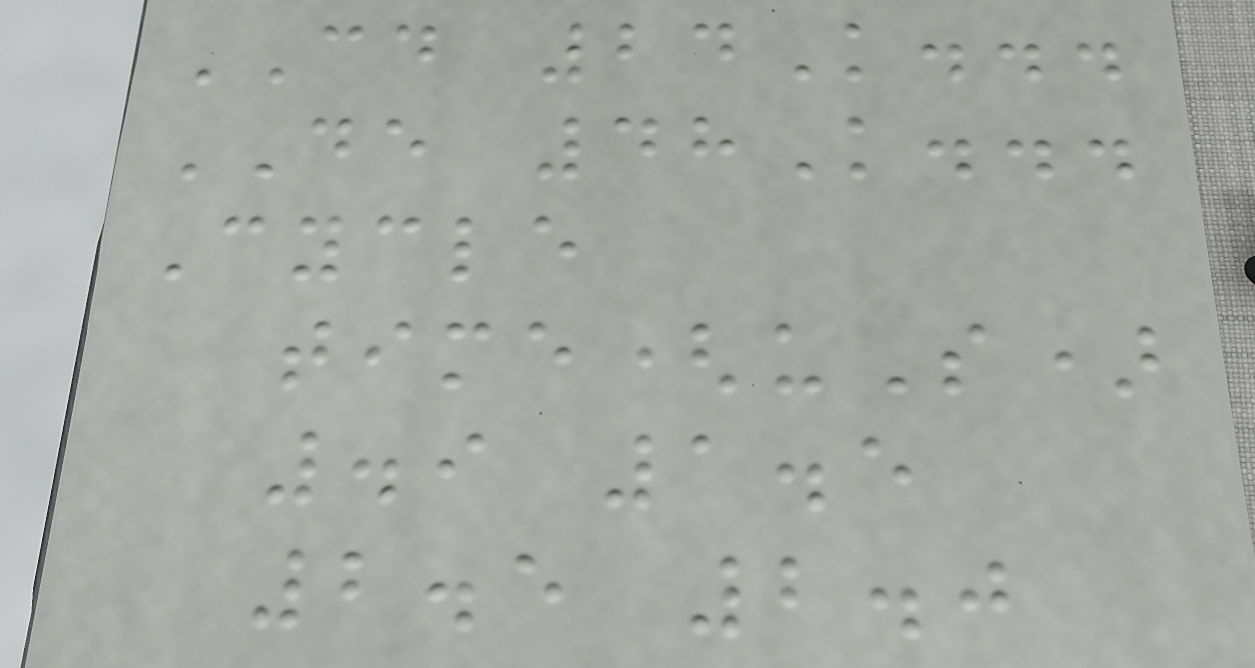CD 24K...
DE 48K...
Cycle
time(uS)
.9 1.5
2.5 2.0
